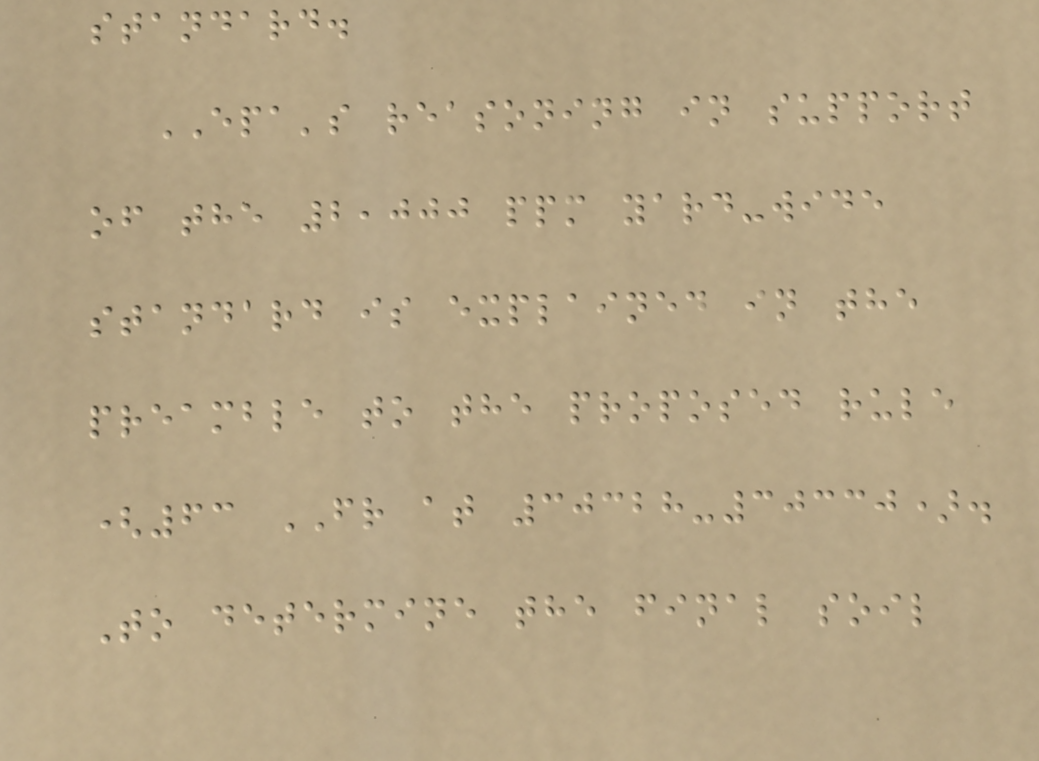standard.
EPA's reasoning in support
of the 2,000 ppm yard-wide
standard is explained in the
preamble to the proposed rule
(63 FR at 30328-30330).
To determine the final soil
